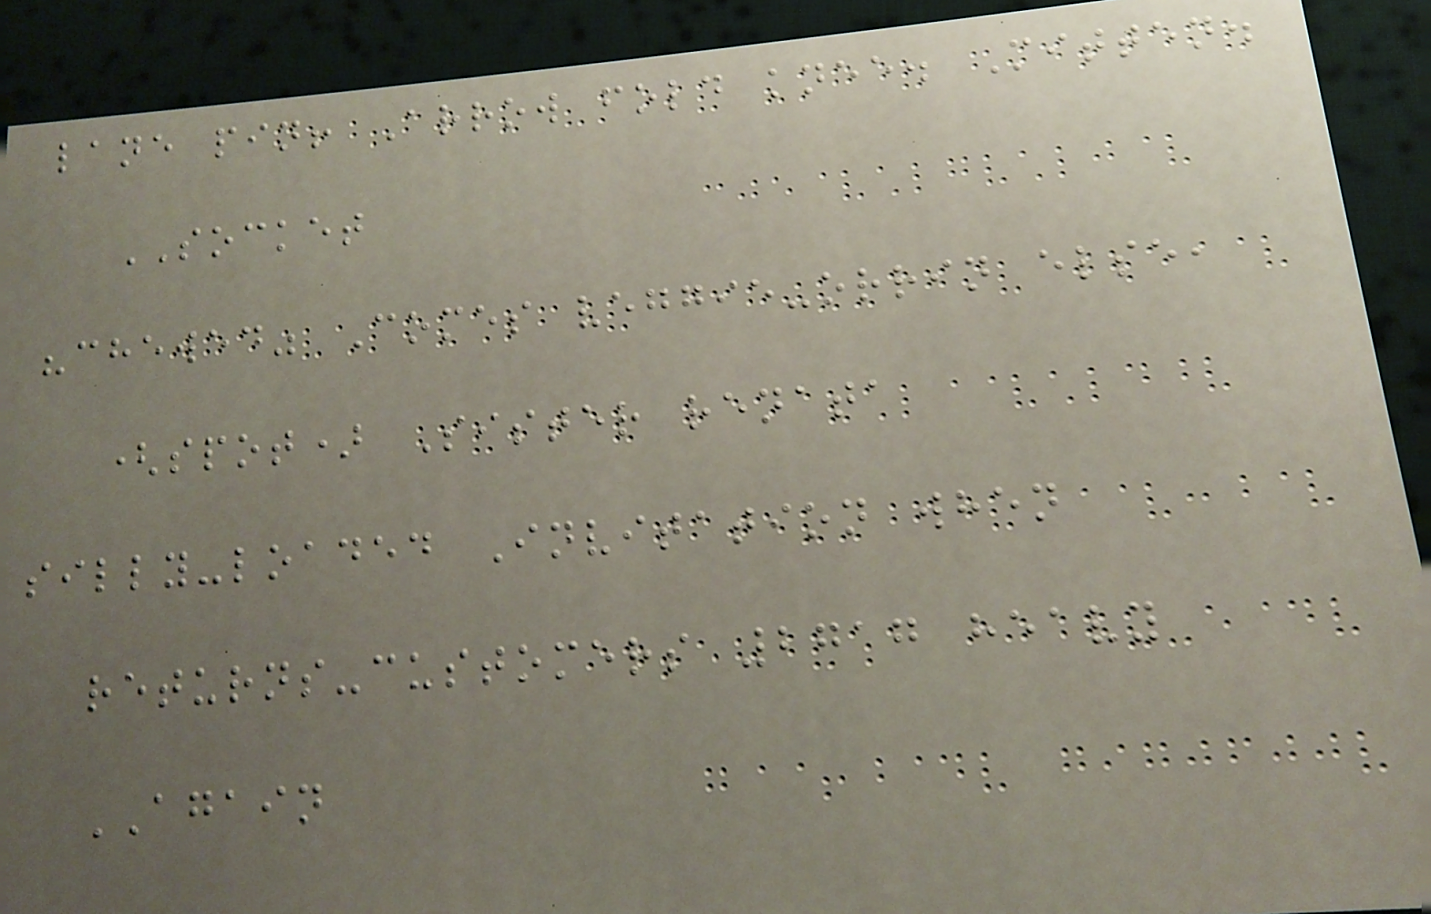lane pin! Arrow fold knee. Mitten.
SOCKET
"chewed" Comes veggie-orrin else,
(spot) Sister renata
silly-loaded Invitation when
returns-customers 2717 heavy
AGAIN
